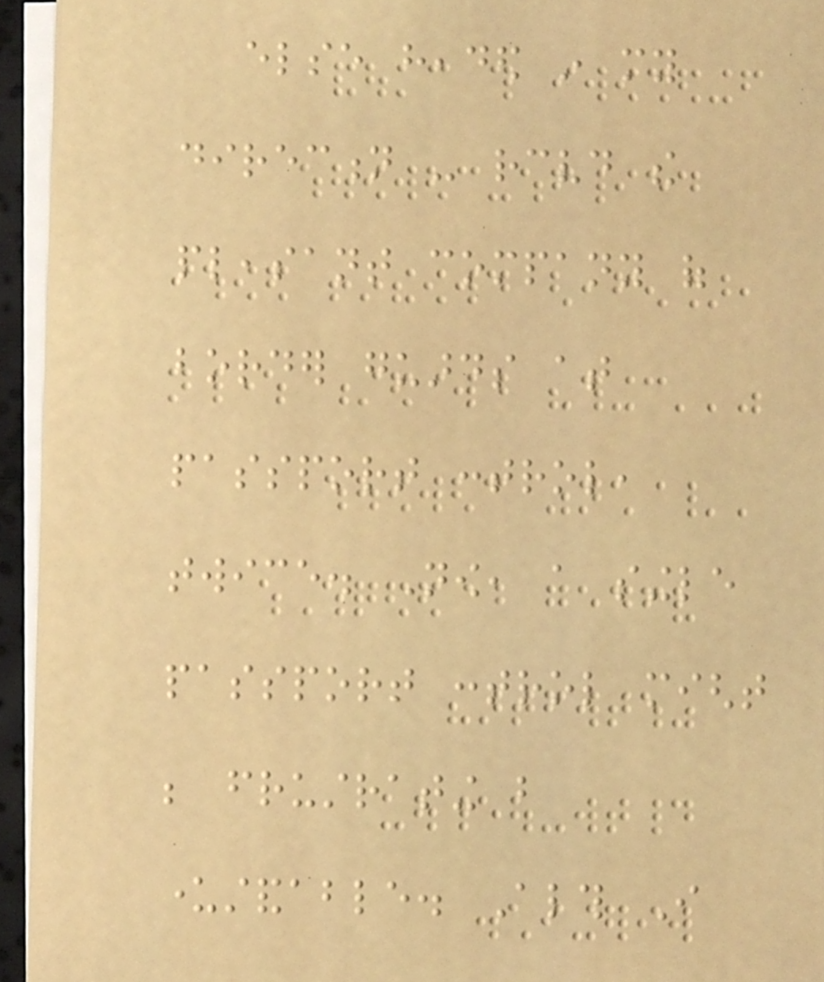else headed in my
direction - received the
pleasant company of
border guards at
passport control,
twice. Now, a single
passport control might
be frustrating but
understandable. Although I
